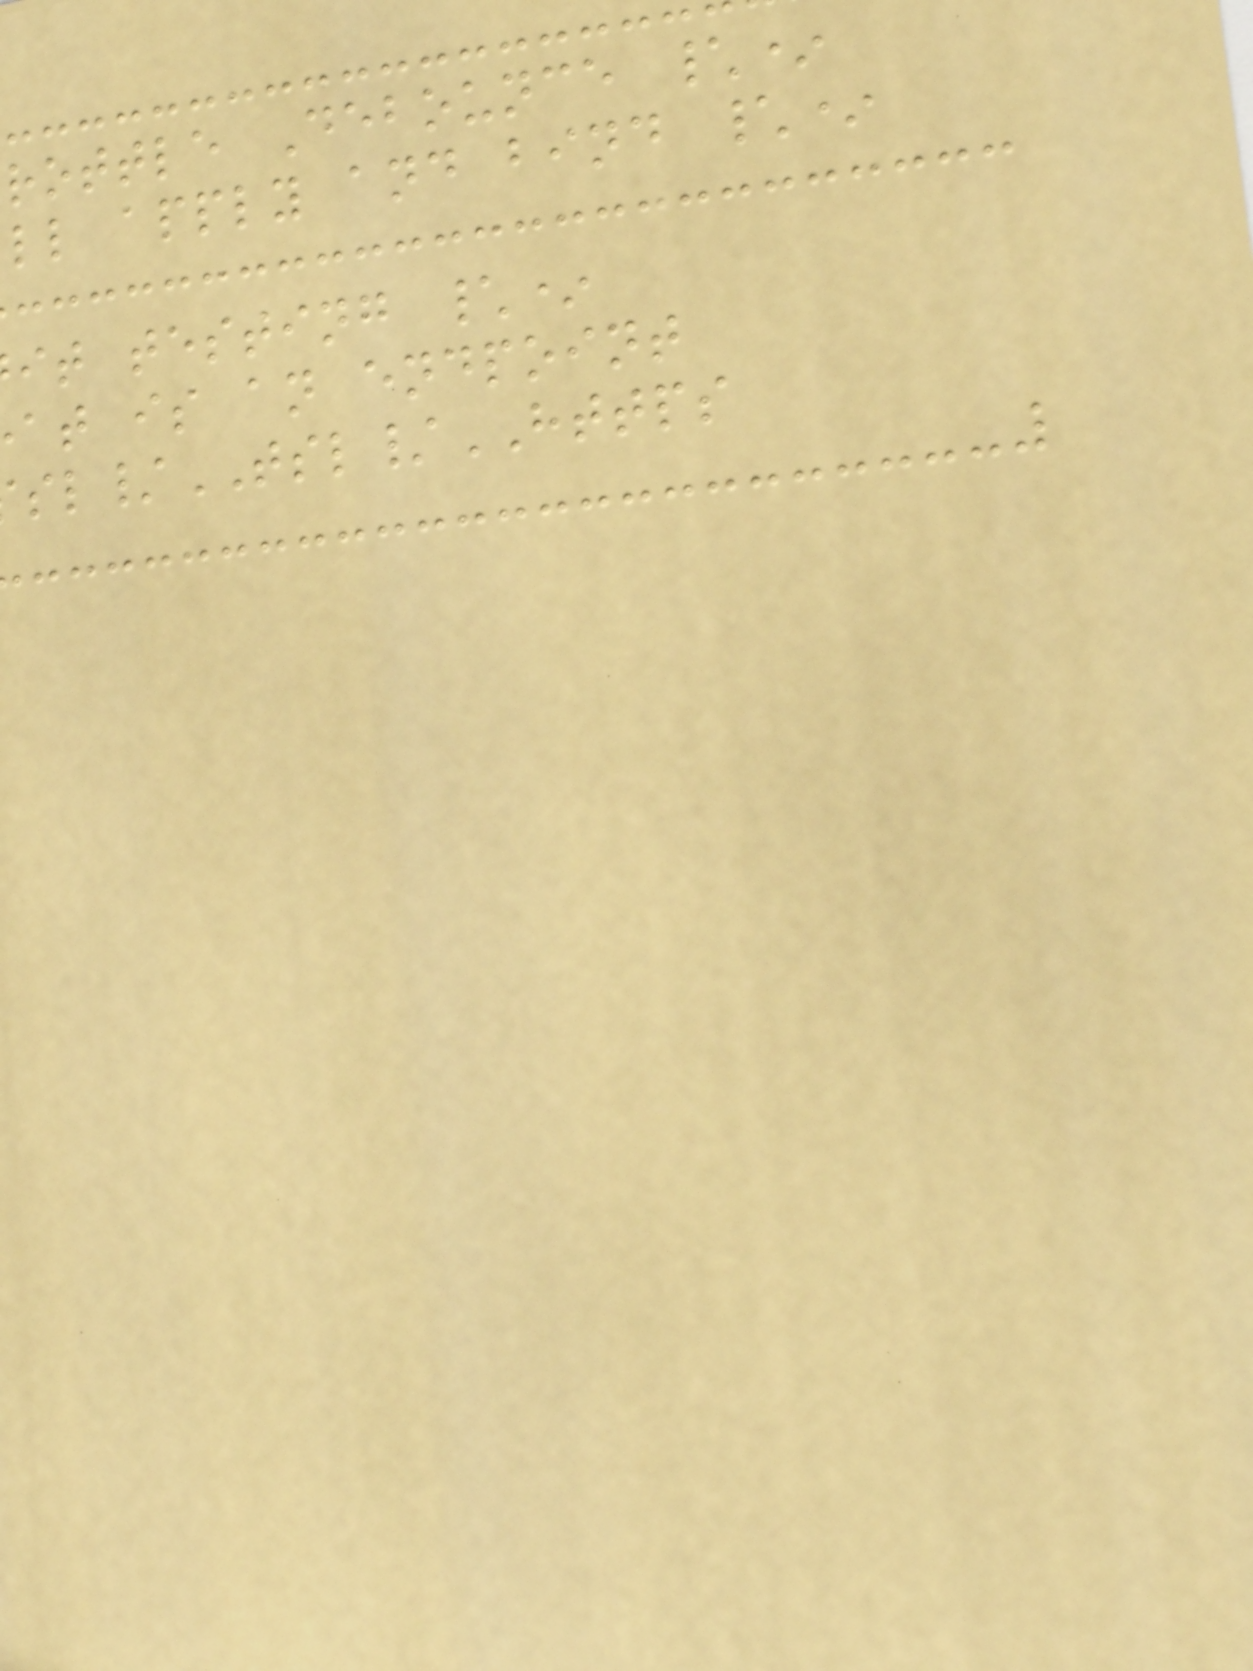rottle Debounce \*
ll apply and bind \*
it testing \*
at is an endpoint
/TSL/HTTPS
